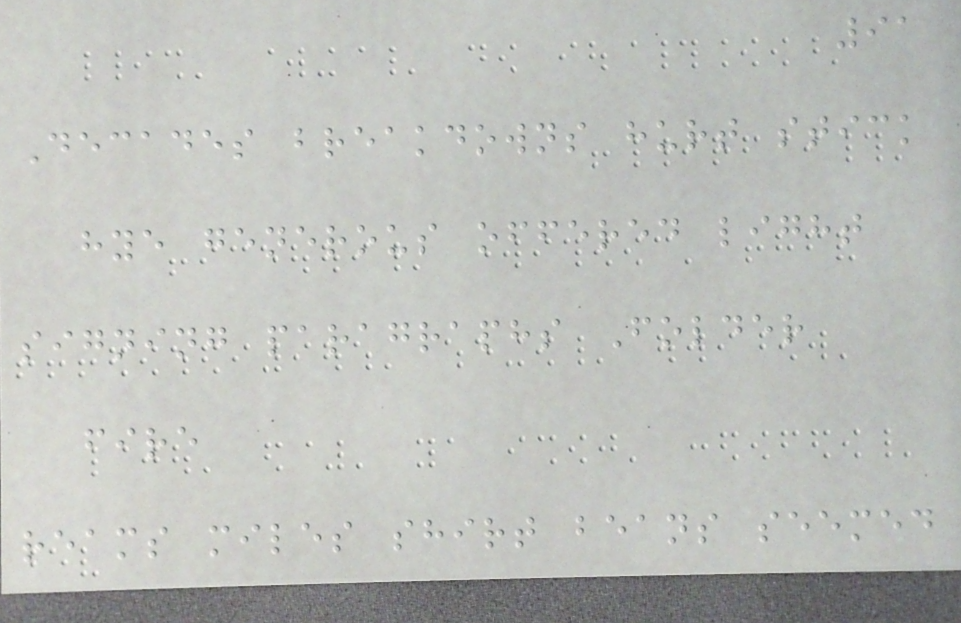91
Decades breakdowns hurt stick
hye generous offered light
signing paragraphs Folder
fire
reams miles shirt beans seemed
